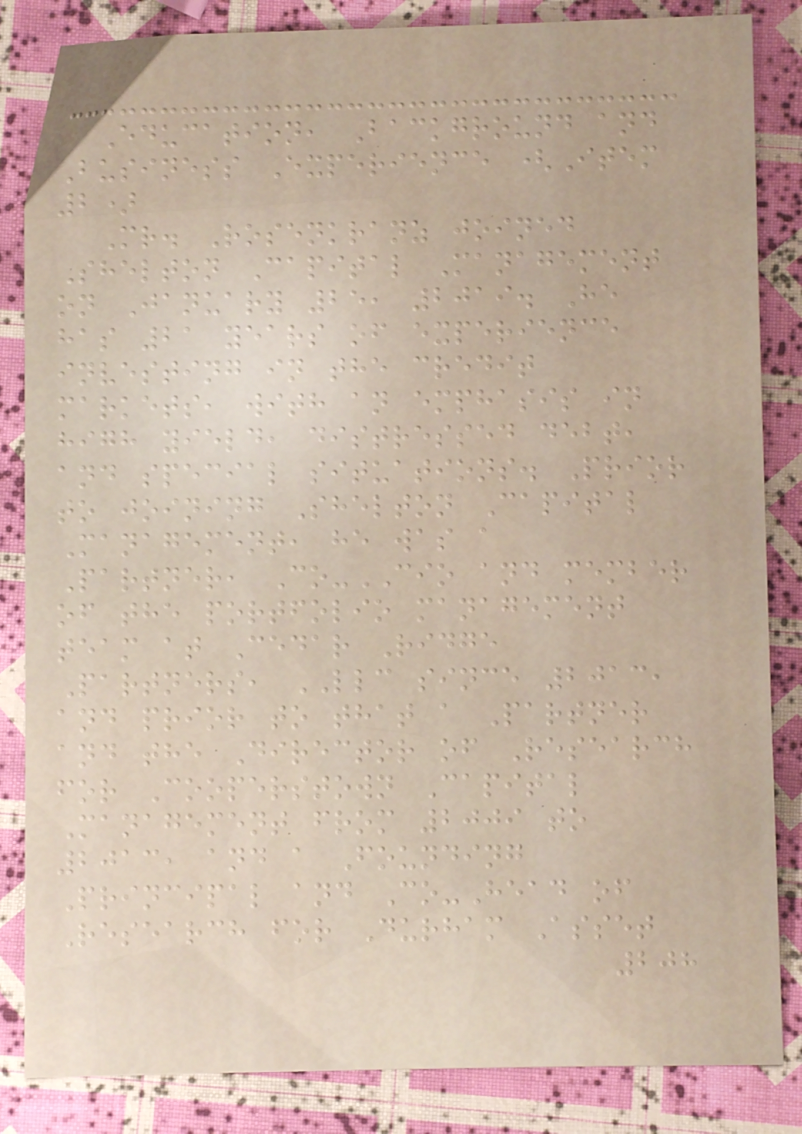Education, Background and
Business Experience (Item
2)
Mr. Rosenkranz joined
Shelton Capital Management
on January 25, 2019. He
has 21 years of experience
investing in the credit
markets, with an emphasis in
high yield, distressed debt,
and special situations. Prior
to joining Shelton Capital
Management, he was a
Partner, Co-CIO and member
of the portfolio management
team at Cedar Ridge
Partners, LLC since 2013,
and prior to that a Partner
and the Director of Research
for Cooperstown Capital
Management from 2009 to
2013, and a Founding
Principal and Co-Head of
Research for Durham Asset
208
